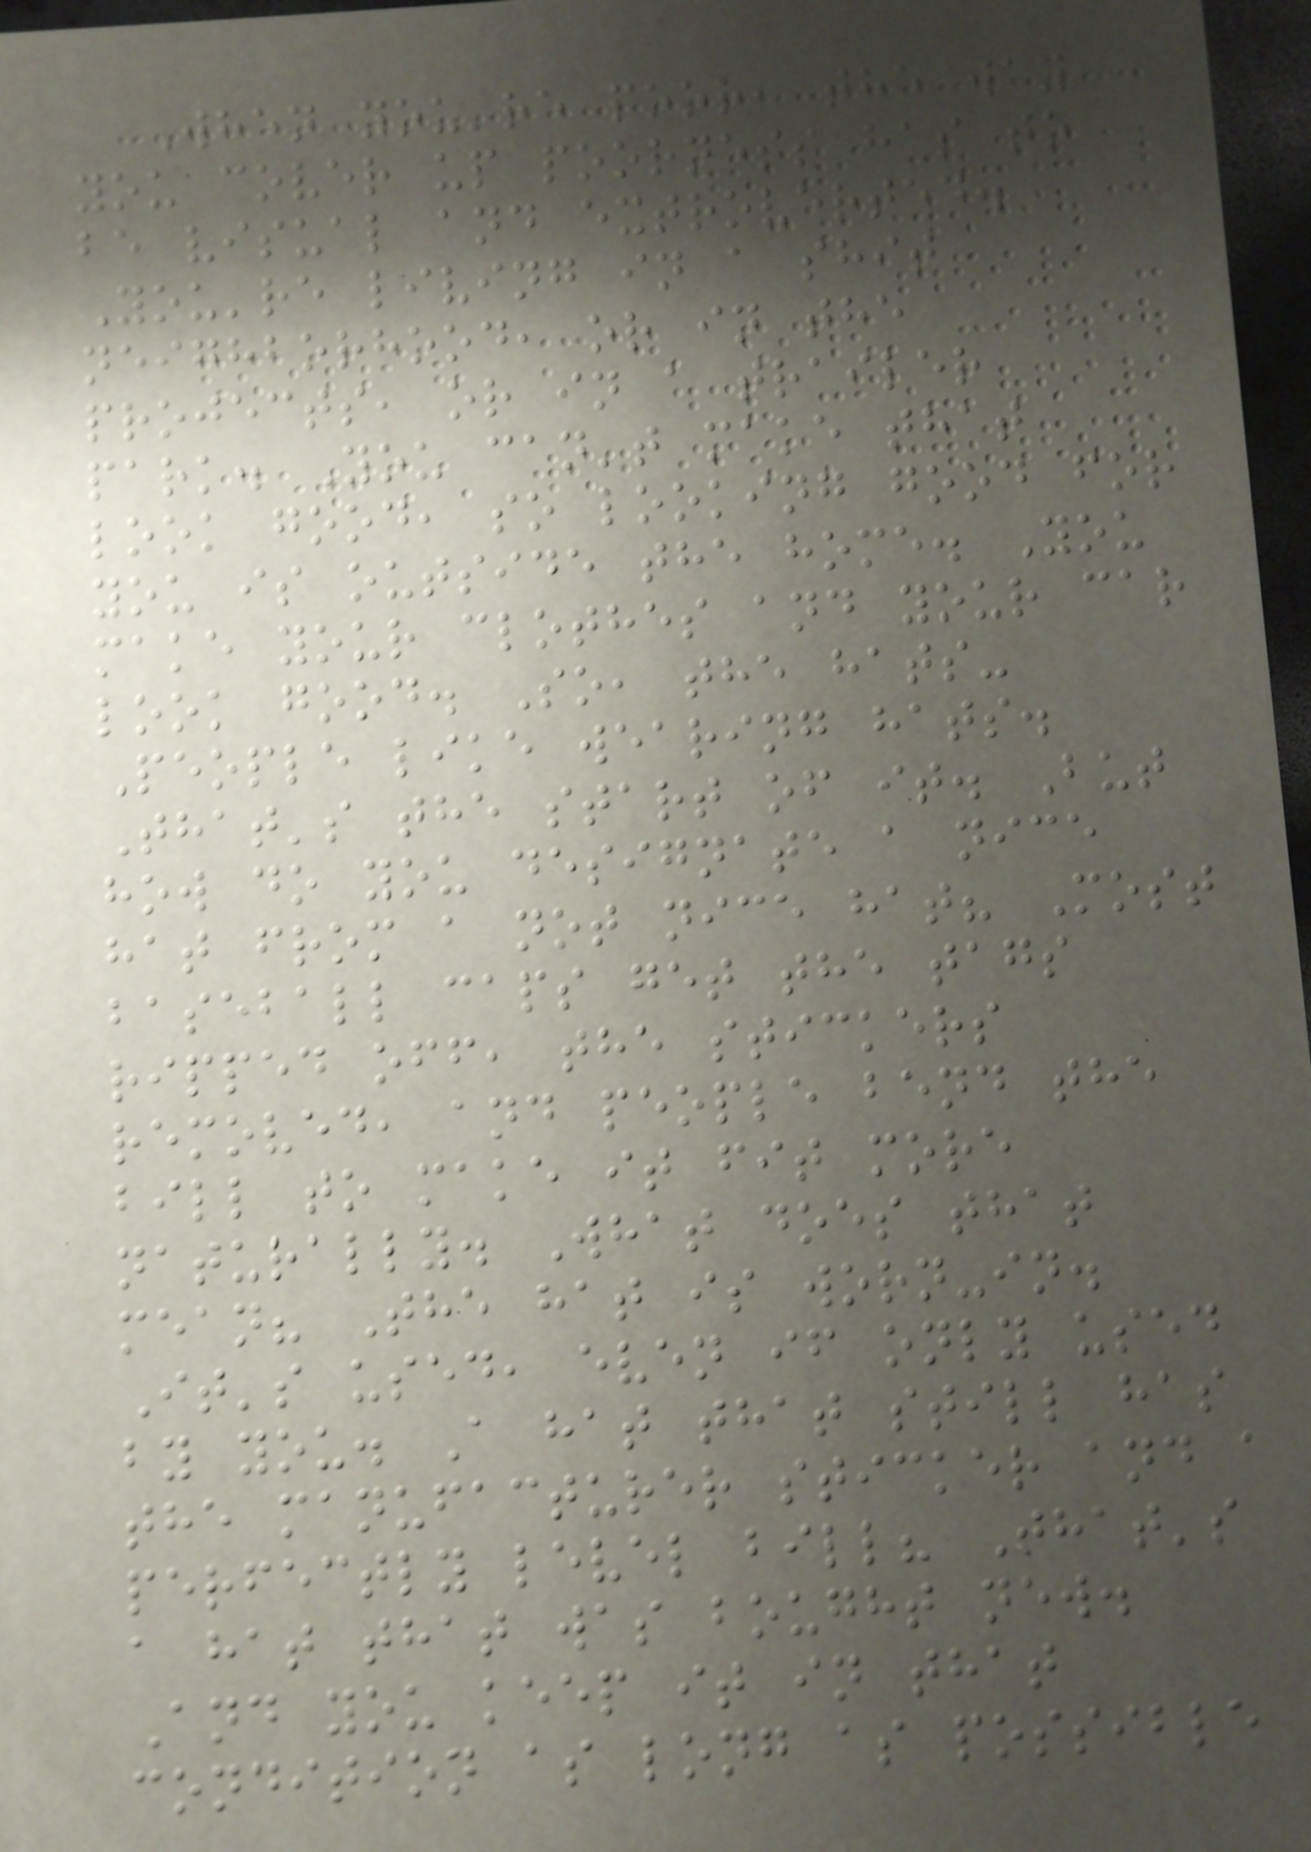When you're poor, the way
you cover up poorness has to
be visual and extroverted.
You're living in a shit
neighborhood, or in the
projects, or in a trailer
park. You can't make that
look good, so looking good for
you is outside the home. You
make your clothes and your car
look good. So, the hats-
People like wearing hats.
That's the start of it. But
how do you designate a nice
hat from a not nice hat? Most
baseball caps get the tags
ripped off, the stickers
removed, and people bend the
bill to make it fit more
naturally. What does that
mean? The hat is worn-in.
It's used, even if only used
by you. A hat that still has
the manufacturer sticker and a
perfectly level bill? That's
a hat that was bought new.
And you keep it in that
condition as long as possible
